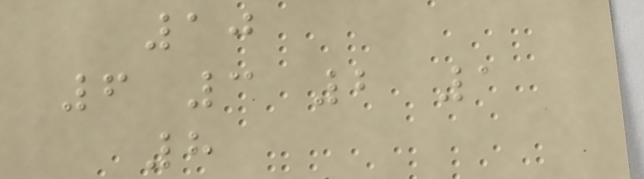10
6 3 2 1
8
